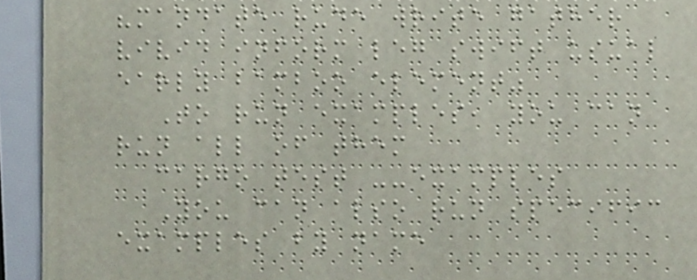"mandate rude write gather
vivid inform leg swift usual
early bamboo element"
To run examples, you can
run all of them
cargo test --examples
You can also run specific
examples by name
